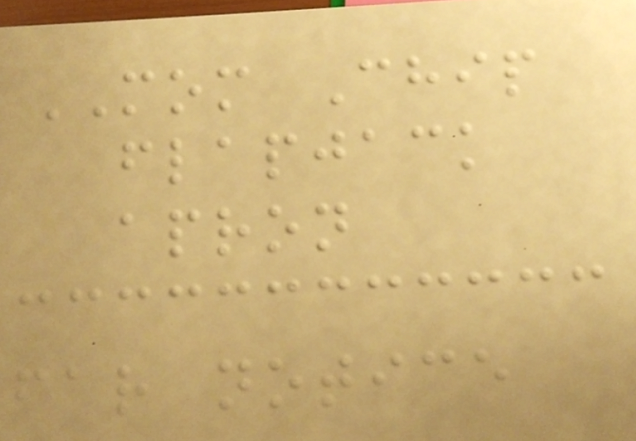MOM Chip
flapjack
apron
far notice
